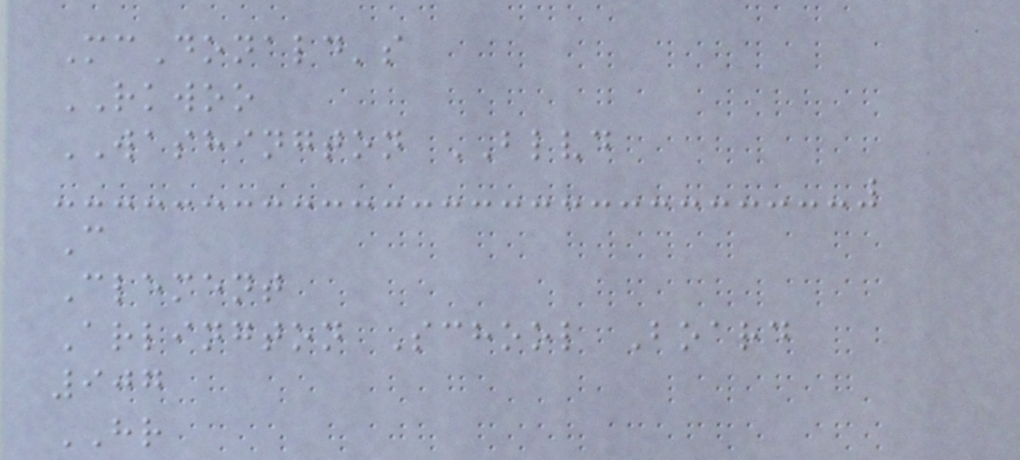McDonald's
RKWOO
WASHINGTON BLVD
C
Clement
Arlington School Board
907
HR
